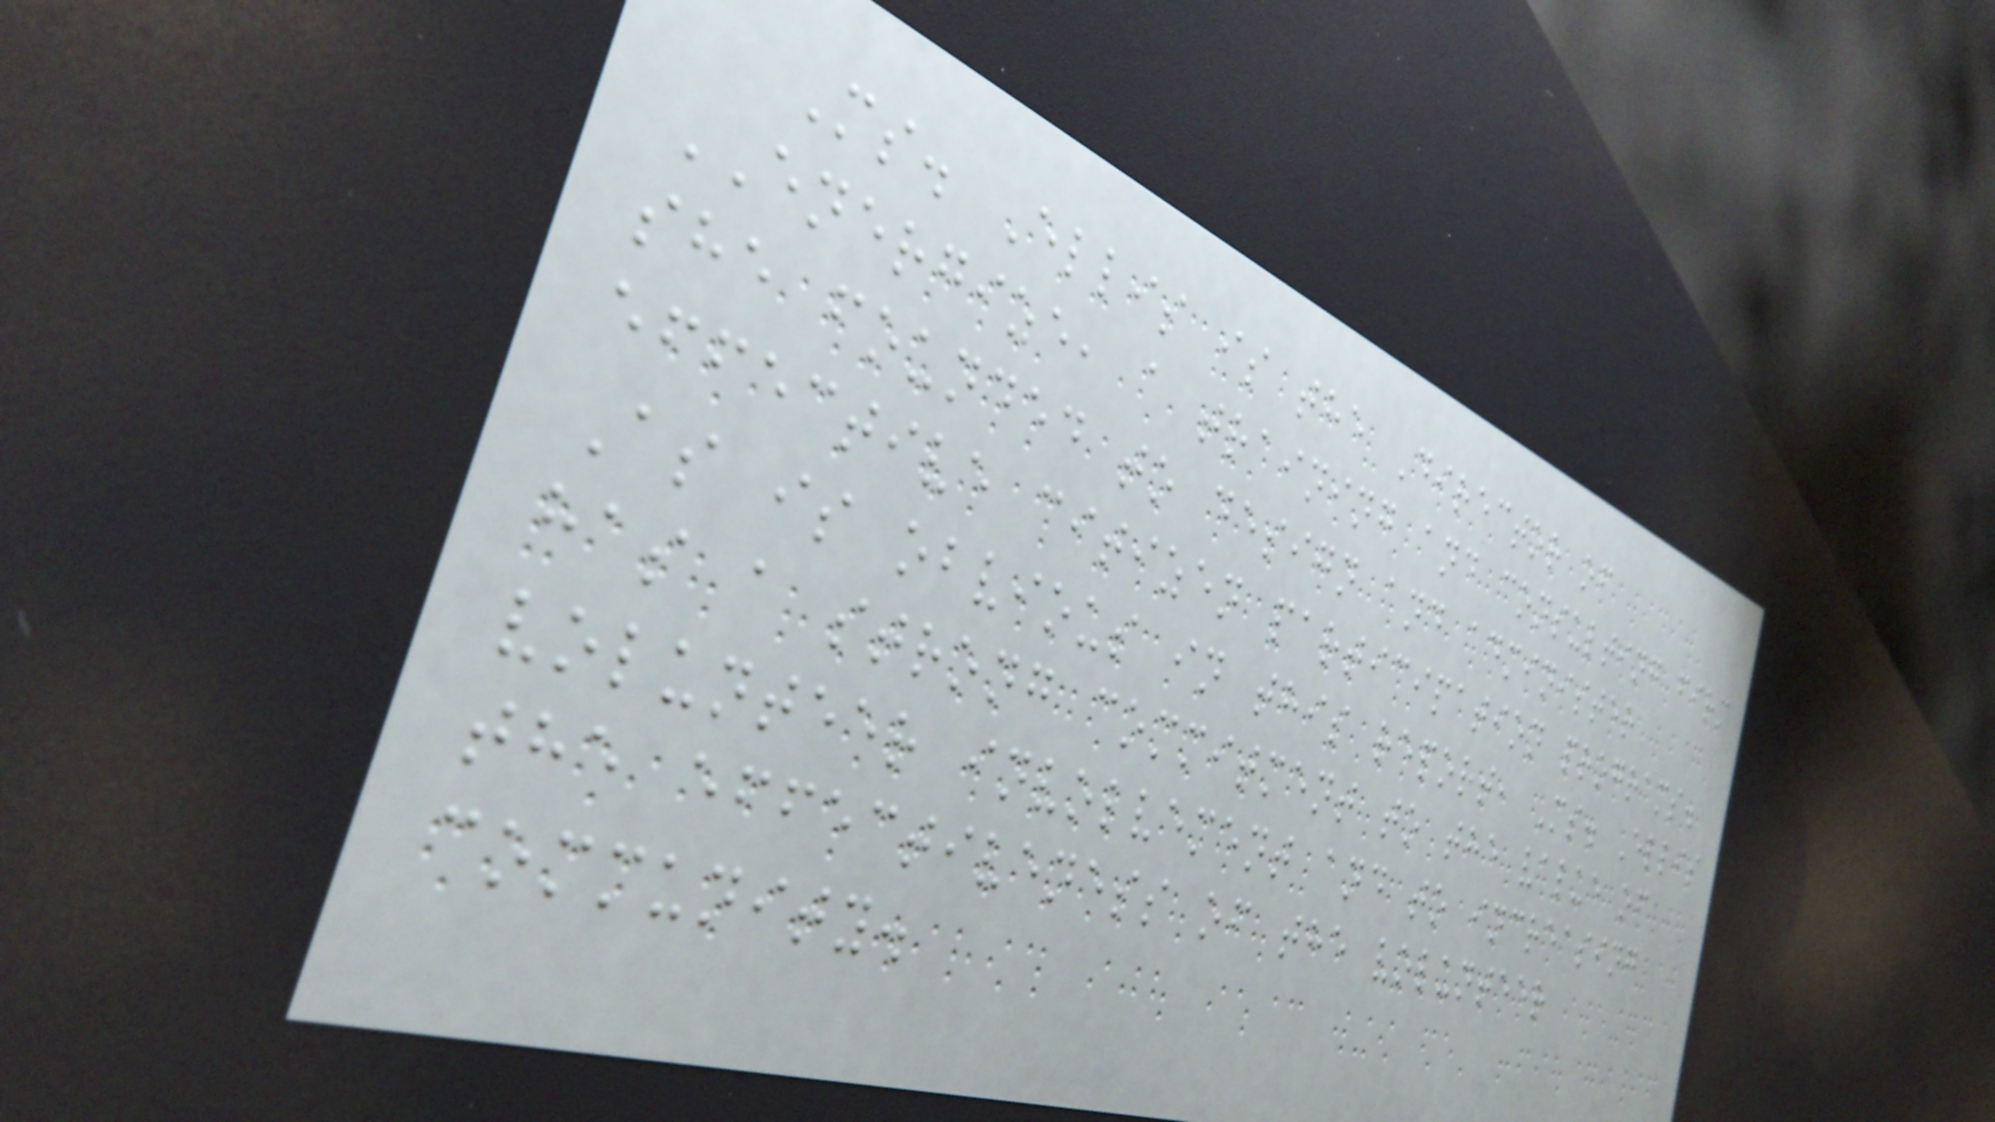Ms. Ellis is the Director of
ENERGIZE, a training and consulting firm
she founded to design and administer
effective citizen participation programs.
As is obvious in this report, Ms. Ellis
has a strong commitment to the value of
volunteer involvement and to increasing
the effectiveness of the volunteer
community.
